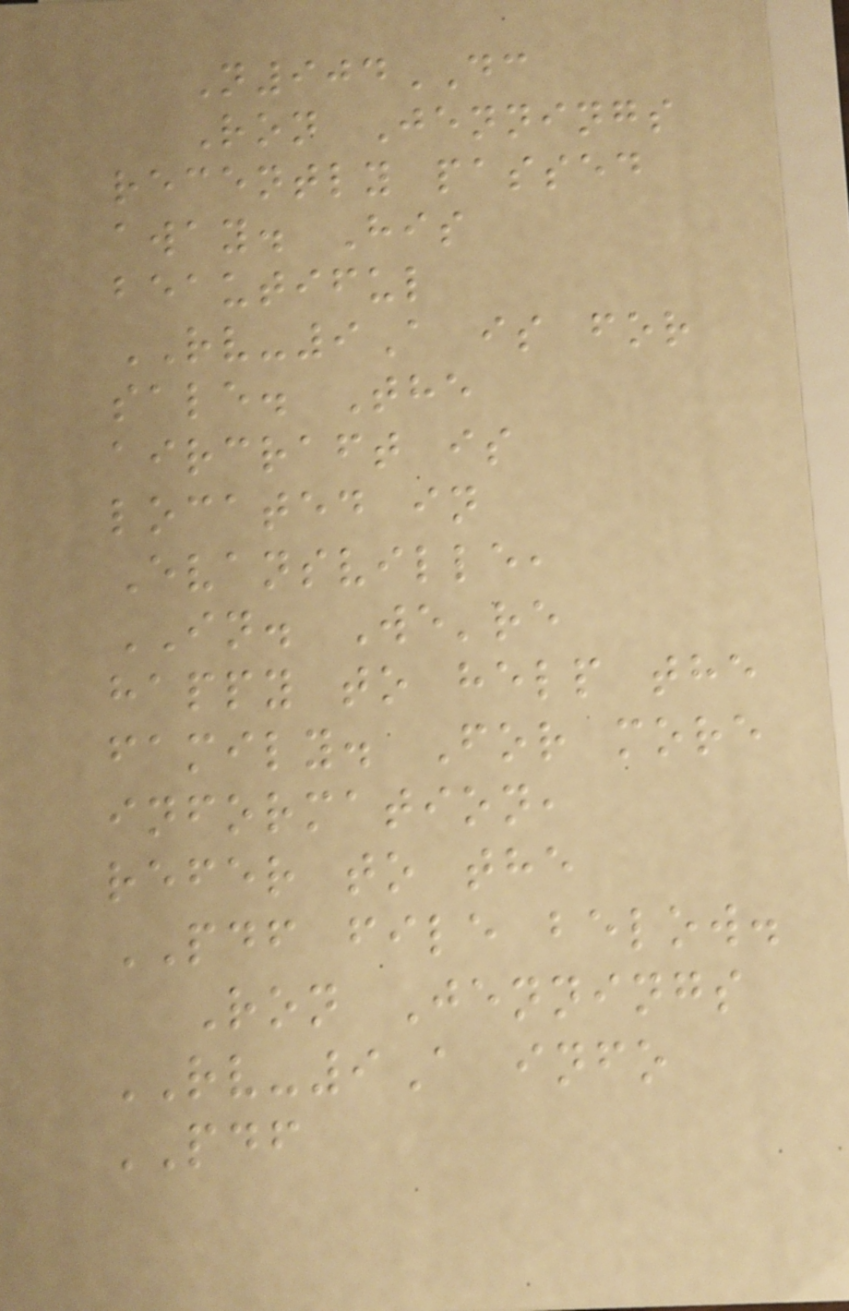N904DC
Ron Jennings
recently passed
away. His
beautiful
RV-9A is for
sale. The
aircraft is
located in
Evansville,
IN. We're
happy to help the
family. For more
information,
refer to the
PDF file below.
Ron Jennings
RV-9A info
PDF
